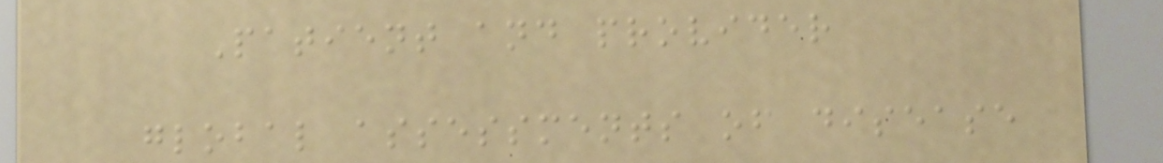Patient and provider
global assessments of disease
